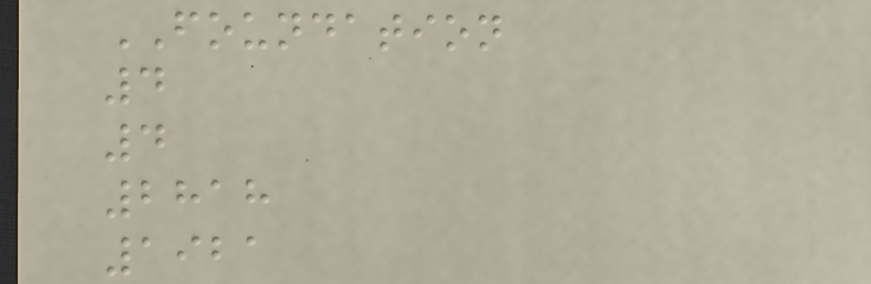FOUNDATION
4
4
2818
1921
